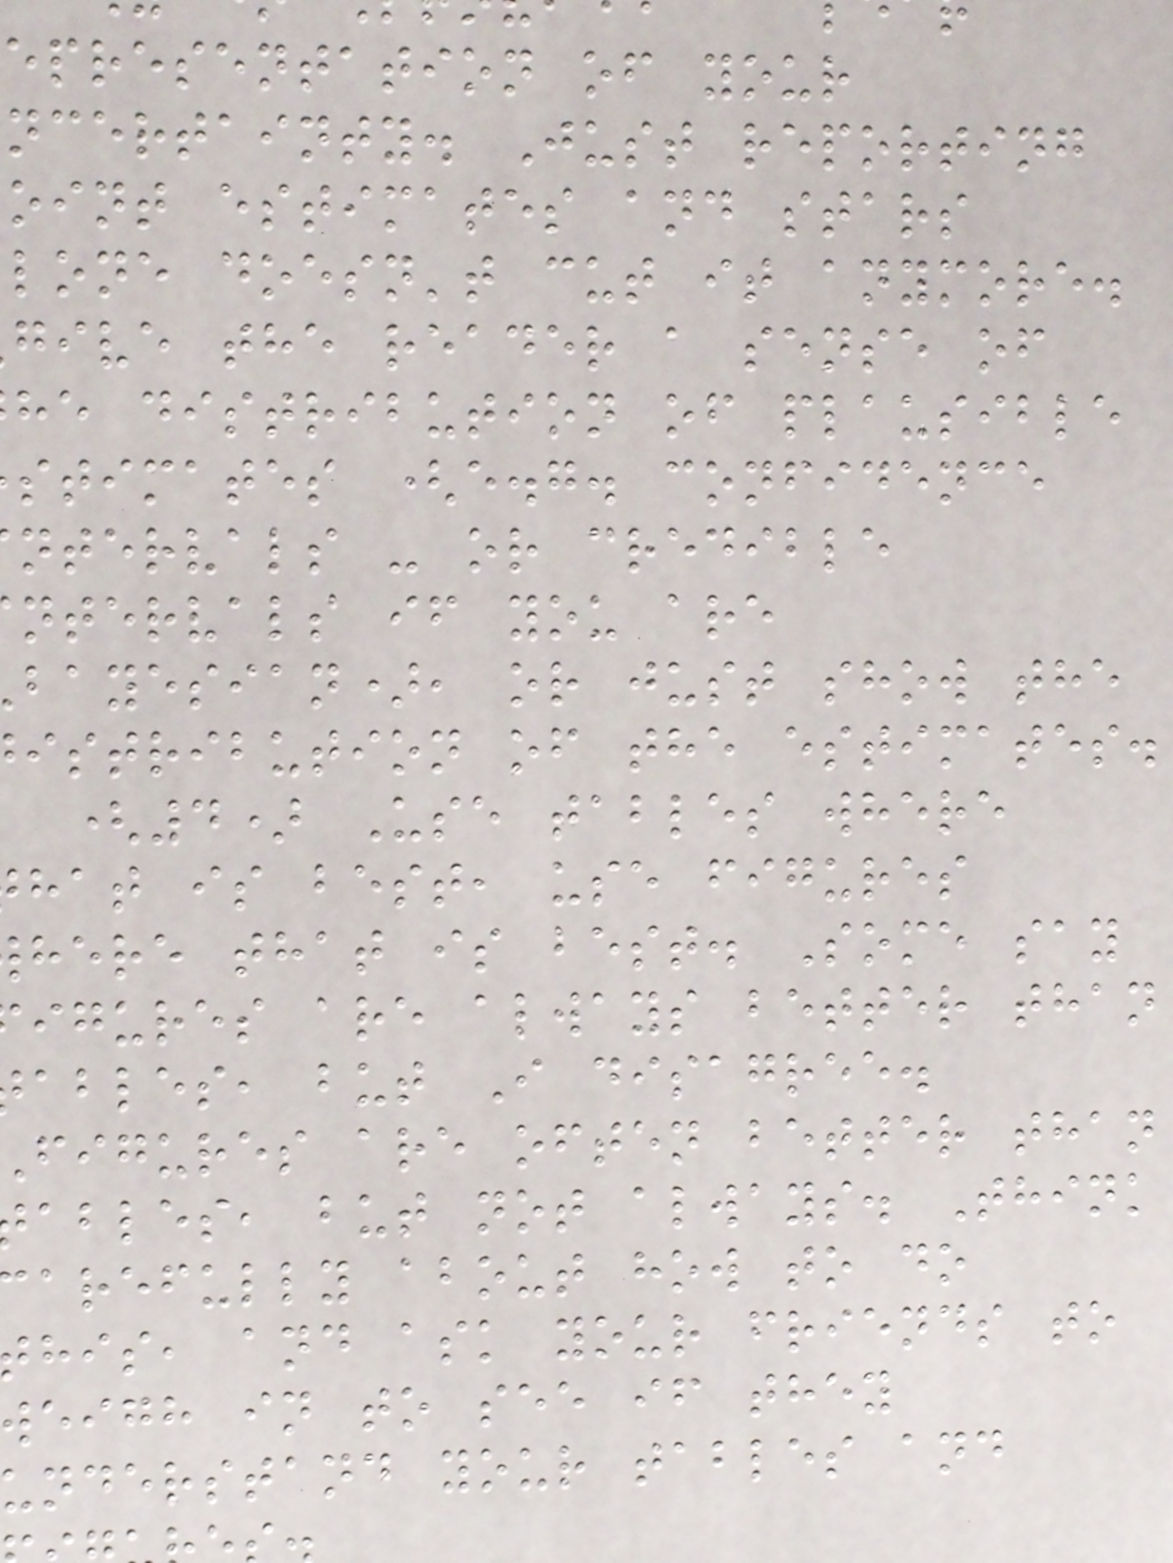epresentation of your
ncertainty. Just reporting
oint estimates and stars
lone doesn't cut it anymore.
give the reader a sense of
he distribution of plausible
stimates (e.g. confidence
ntervals - or credible
ntervals if you are
bayesian), or just show the
istribution of the estimates.
(4) Use tables where
hat is best, use figures
here that is best. Some say
igures are always better than
ables, but I disagree.
figures are often better than
ables, but not always. Think
arefully about how to do
his, and ask your friends to
weigh in to see if they
understand your tables and
